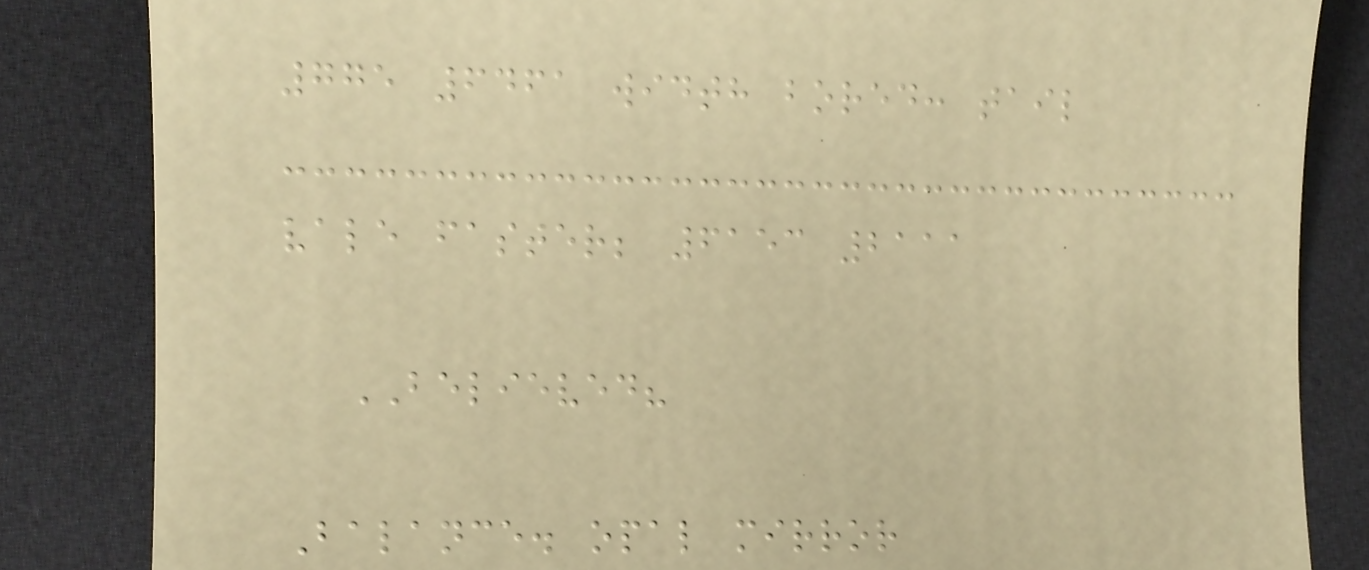775 6461 width bored: tail
vale faster; 6153 2111
BELIEVED?
Balance. opal mirror
